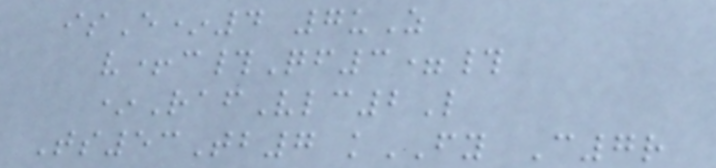isE*4 7uZ
v+c#Qf3=#
*RafVlc2L
Ts53Tb7 kFY C7r
